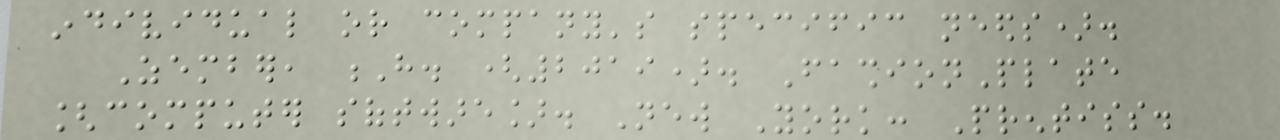individual or company's specific needs).
Zember, H. (2019). FashionPlate
[computer software]. New York: Prentiss.
